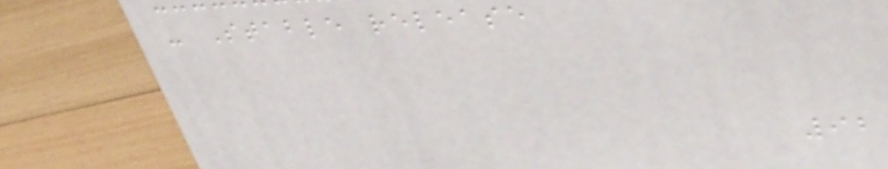- Stable release
92
